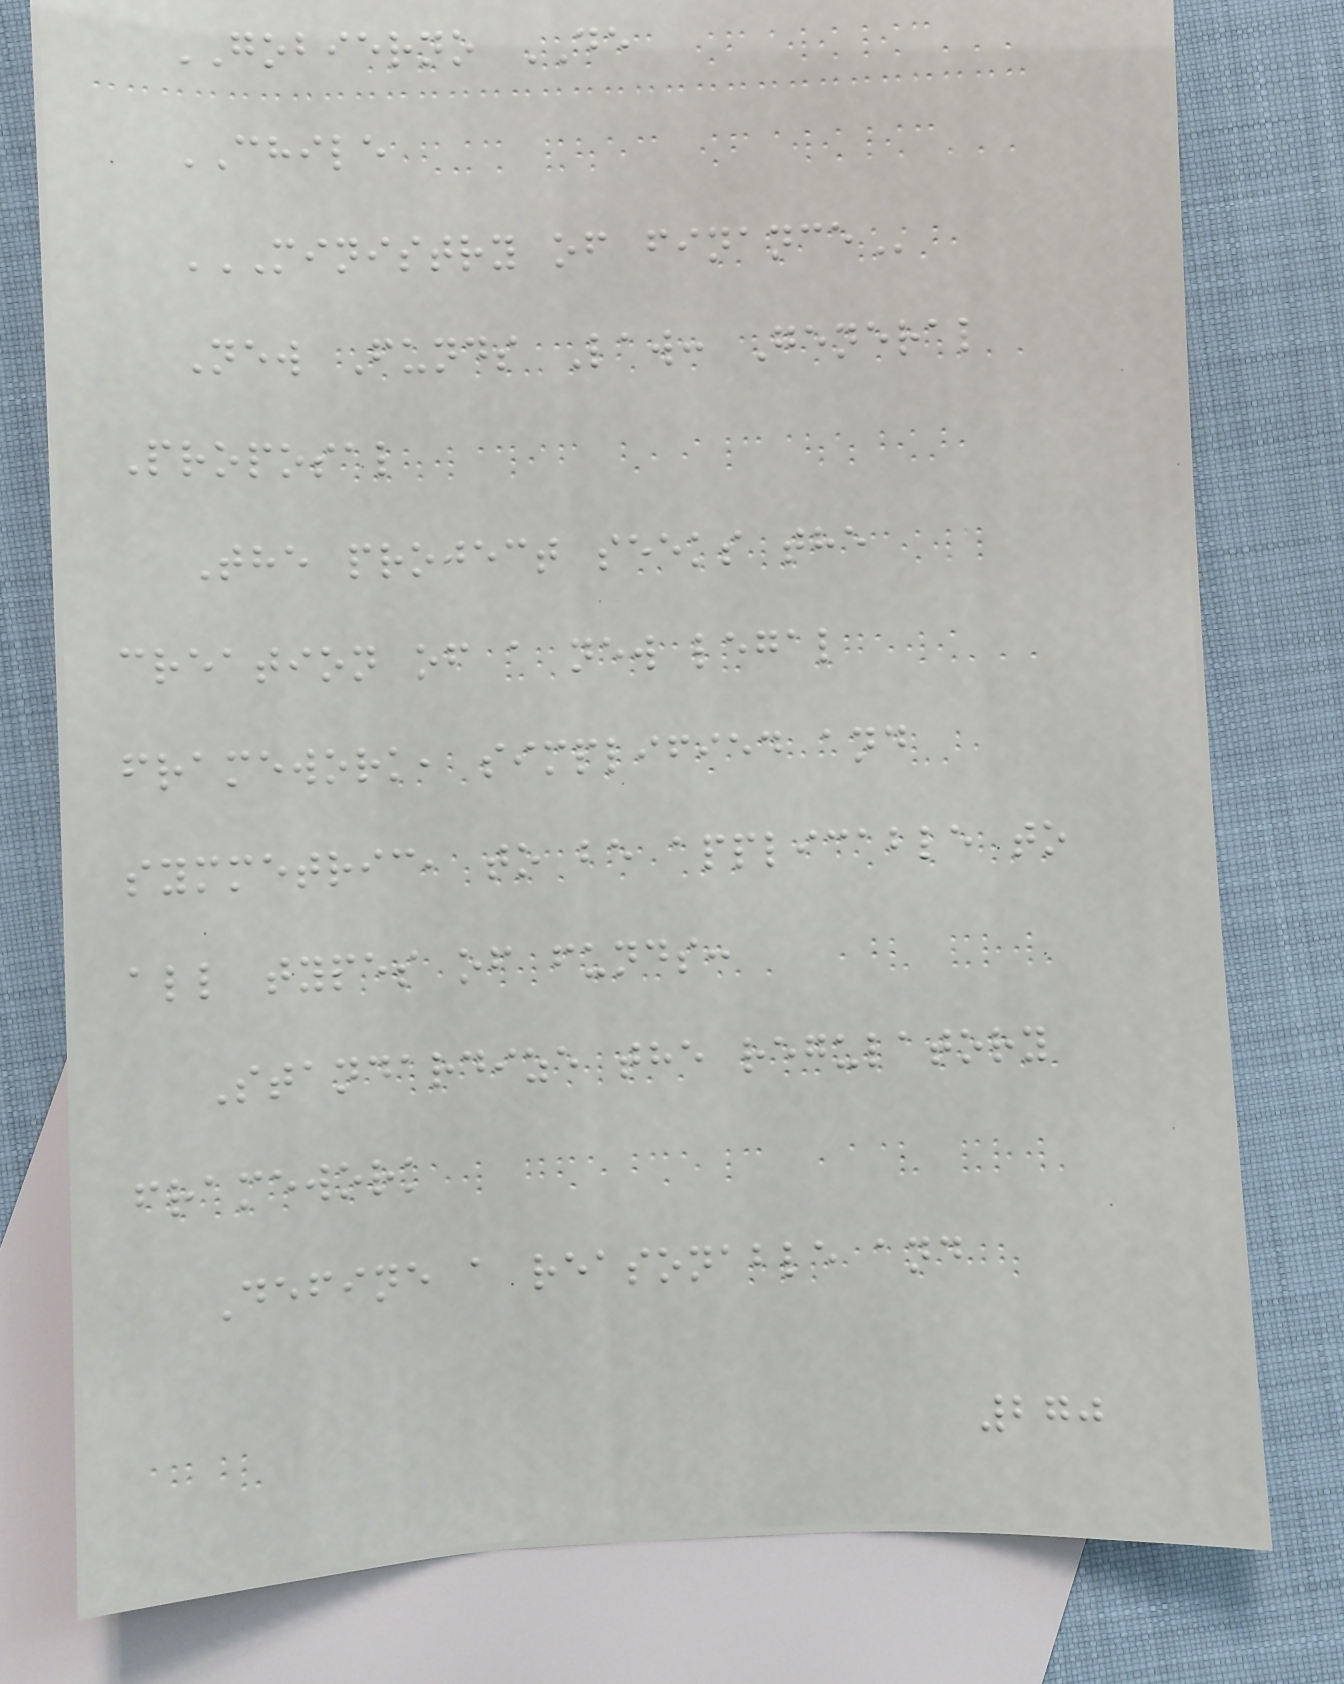GOBIERNO DE
CHILE
MINISTRY OF FINANCE
New Funds Law: General
Proposal
The project seeks the
creation of a new legal
framework, simplified and
symmetric, to be applicable to
all types of funds:
Standardize the regulatory
framework
Define a reasonable and
270
